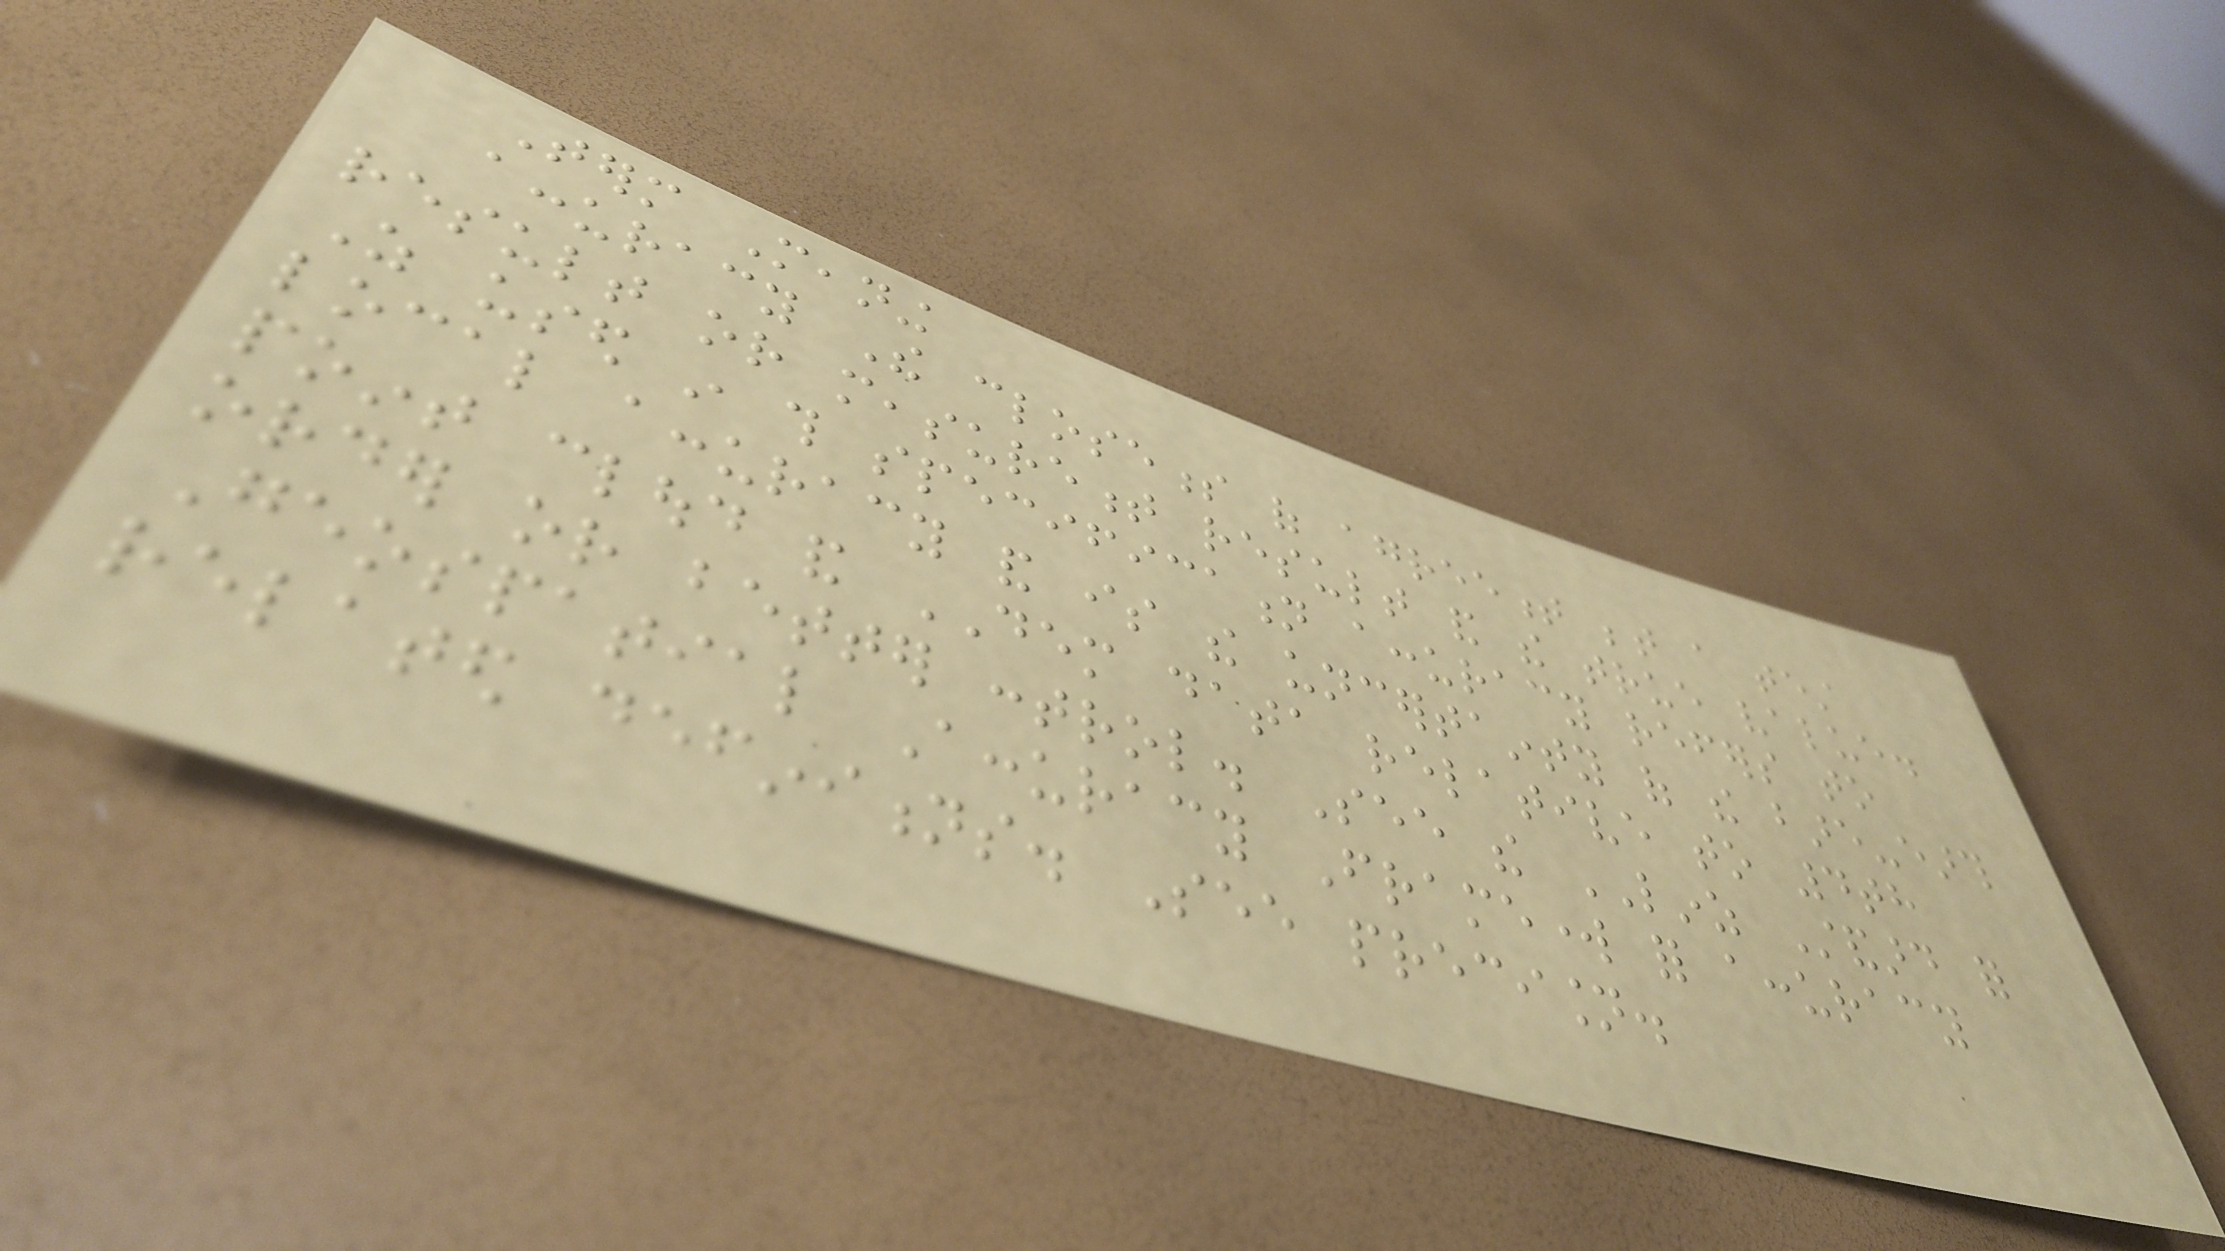Term Meaning
accuracy The closeness of agreement between a test
result or measurement result and the true value.
As used in this specification accuracy refers to
local accuracy and is the uncertainty of the bare-earth
point cloud and DEM data relative to 4th
order or better control. See the LINZ Standard for
Geospatial Accuracy Framework for accuracy
related definitions. See precision.
